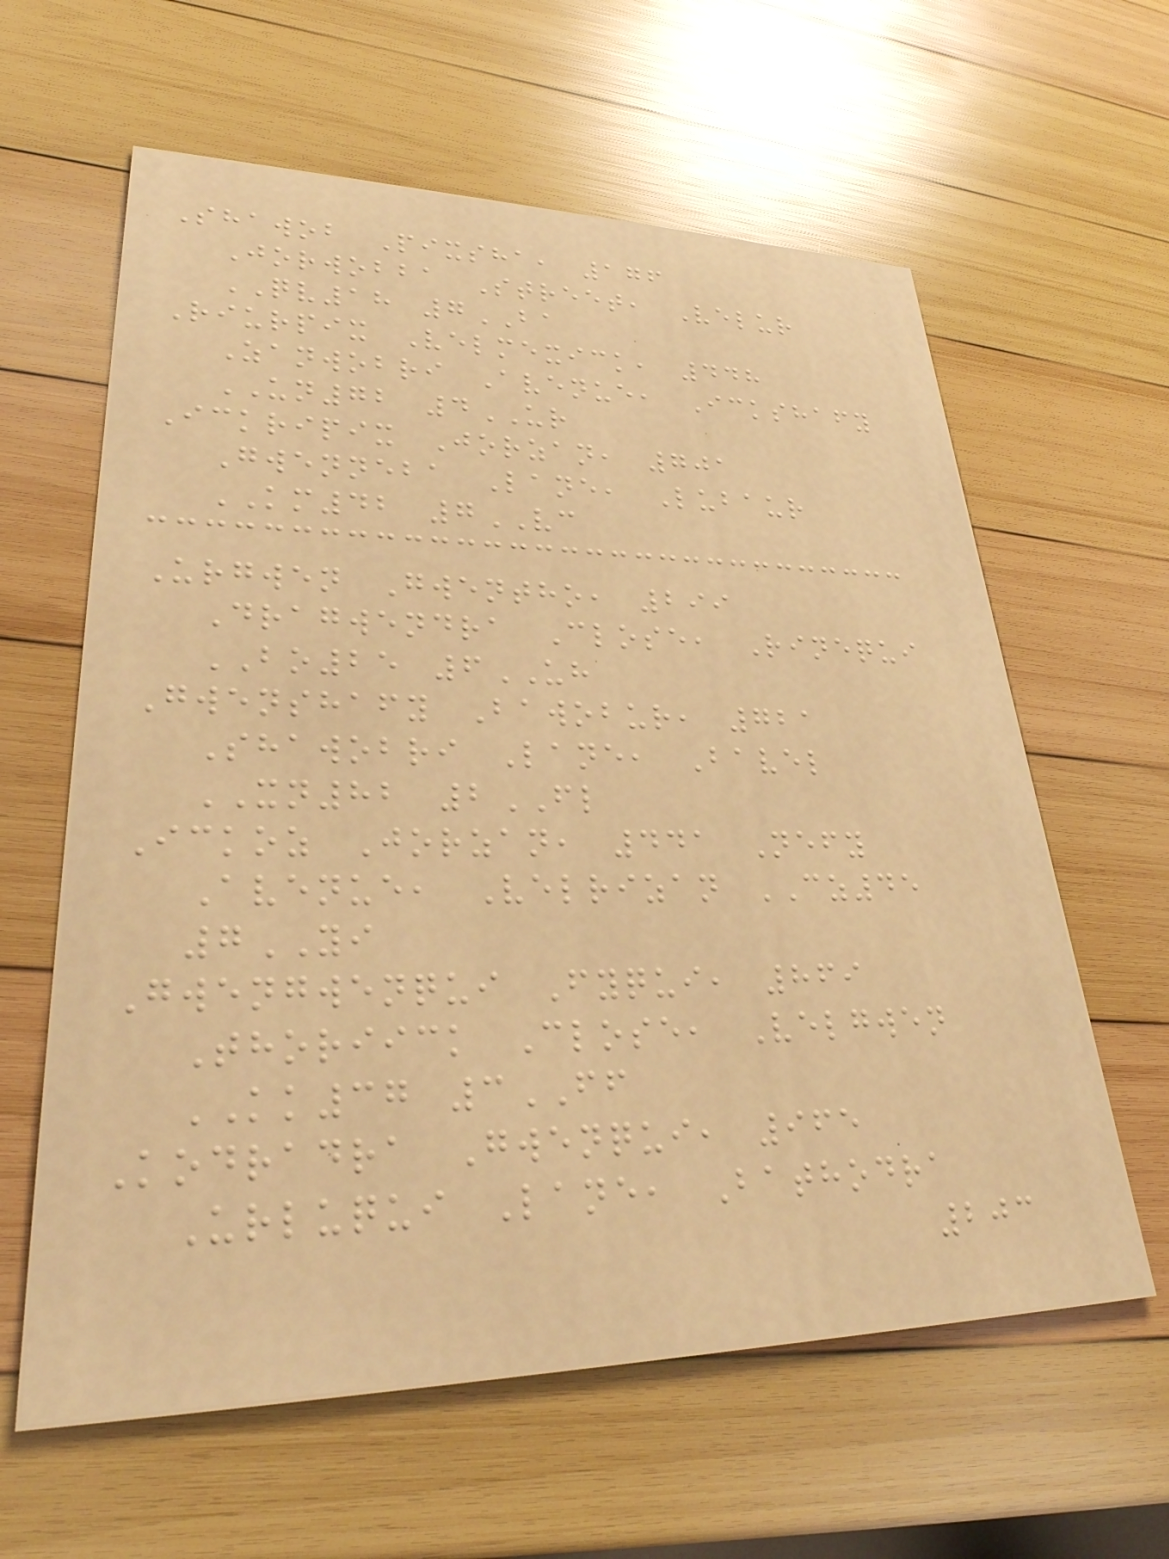Shawob Pixsha, 176
Jorwobba Street, Velur
QV18 7BA
Riurpix Velmexick, 448
Zanwobri Avenue, Ickshafy
UN72 4UR
Ickripix Jorzan, 701
Gwenneba Lane, Lubaur
KM42 7VC
Urgwen Gwentho, 299
Dragwendra Close, Rinequi
BO25 6UH
Gwenshafy Bawobur, 721
Shawobri Lane, Bavel
XN82 2FL
Ickoz Jorzan, 441 Nefy
Avenue, Velrizan CZ45
7YI
Gwengwenqui Fyqui, 869
Thoriick Close, Velgwen
KK37 3FF
Kodradra Gwenqui, 965
Urluqui Lane, Bathodra
203
